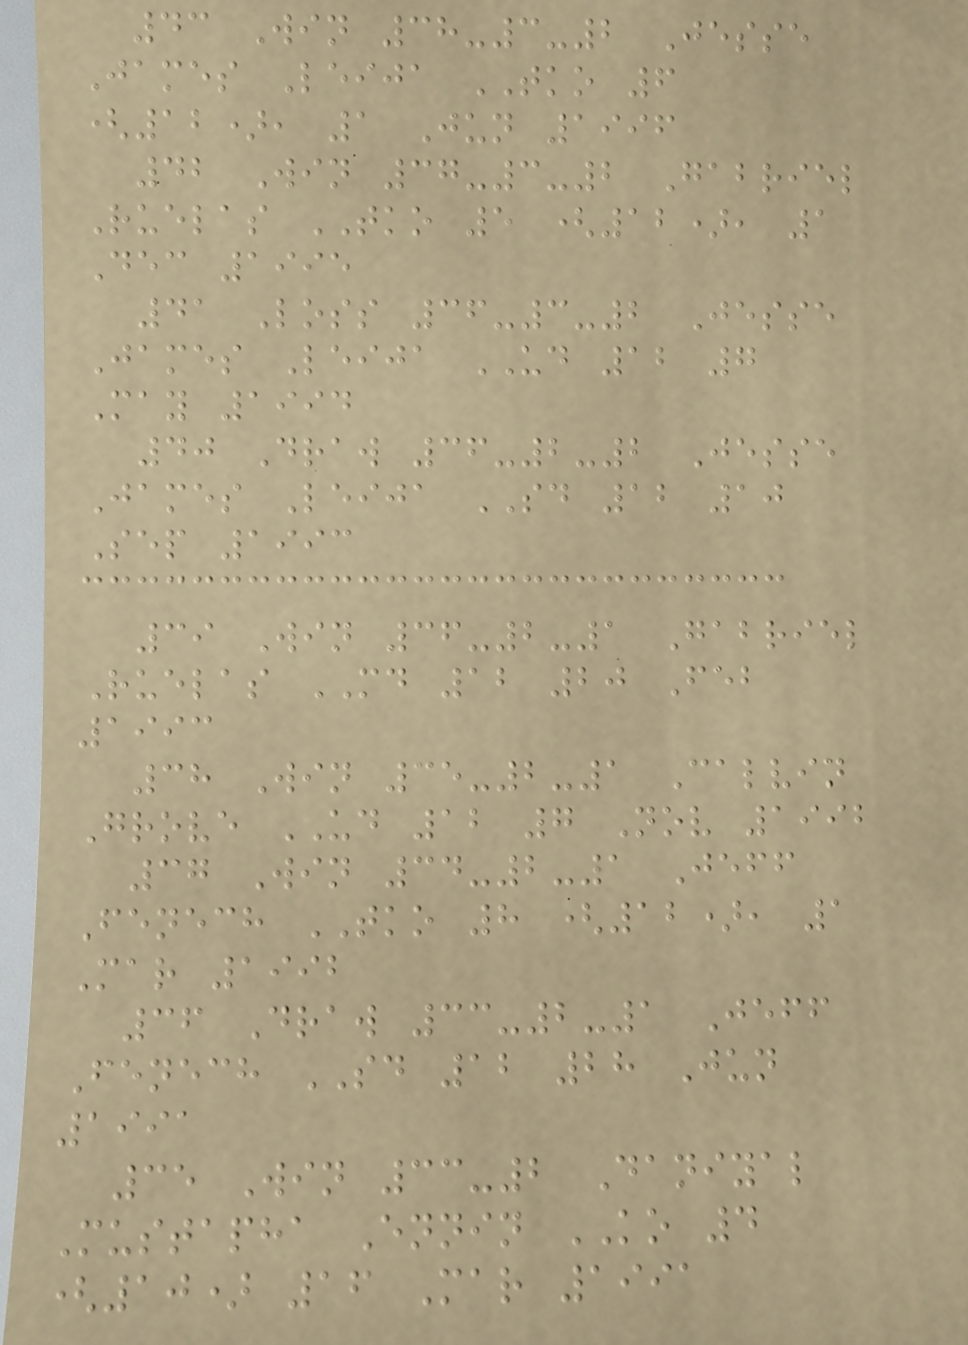43 Win 38-3-2 Jesse
James Leija TKO 6
(12), 1 Jun 1996
42 Win 37-3-2 Gabriel
Ruelas TKO 5 (12), 1
Dec 1995
41 Loss 36-3-2 Jesse
James Leija UD 12 7
May 1994
40 Draw 36-2-2 Jesse
James Leija SD 12 10
Sep 1993
39 Win 36-2-1 Gabriel
Ruelas MD 12 20 Feb
1993
38 Win 35-2-1 Calvin
Grove UD 12 7 Nov 1992
37 Win 34-2-1 Jeff
Fenech TKO 8 (12), 1
Mar 1992
36 Draw 33-2-1 Jeff
Fenech SD 12 28 Jun
1991
35 Win 33-2 Daniyal
Mustapha Ennin KO 4
(10) 16 Mar 1991
